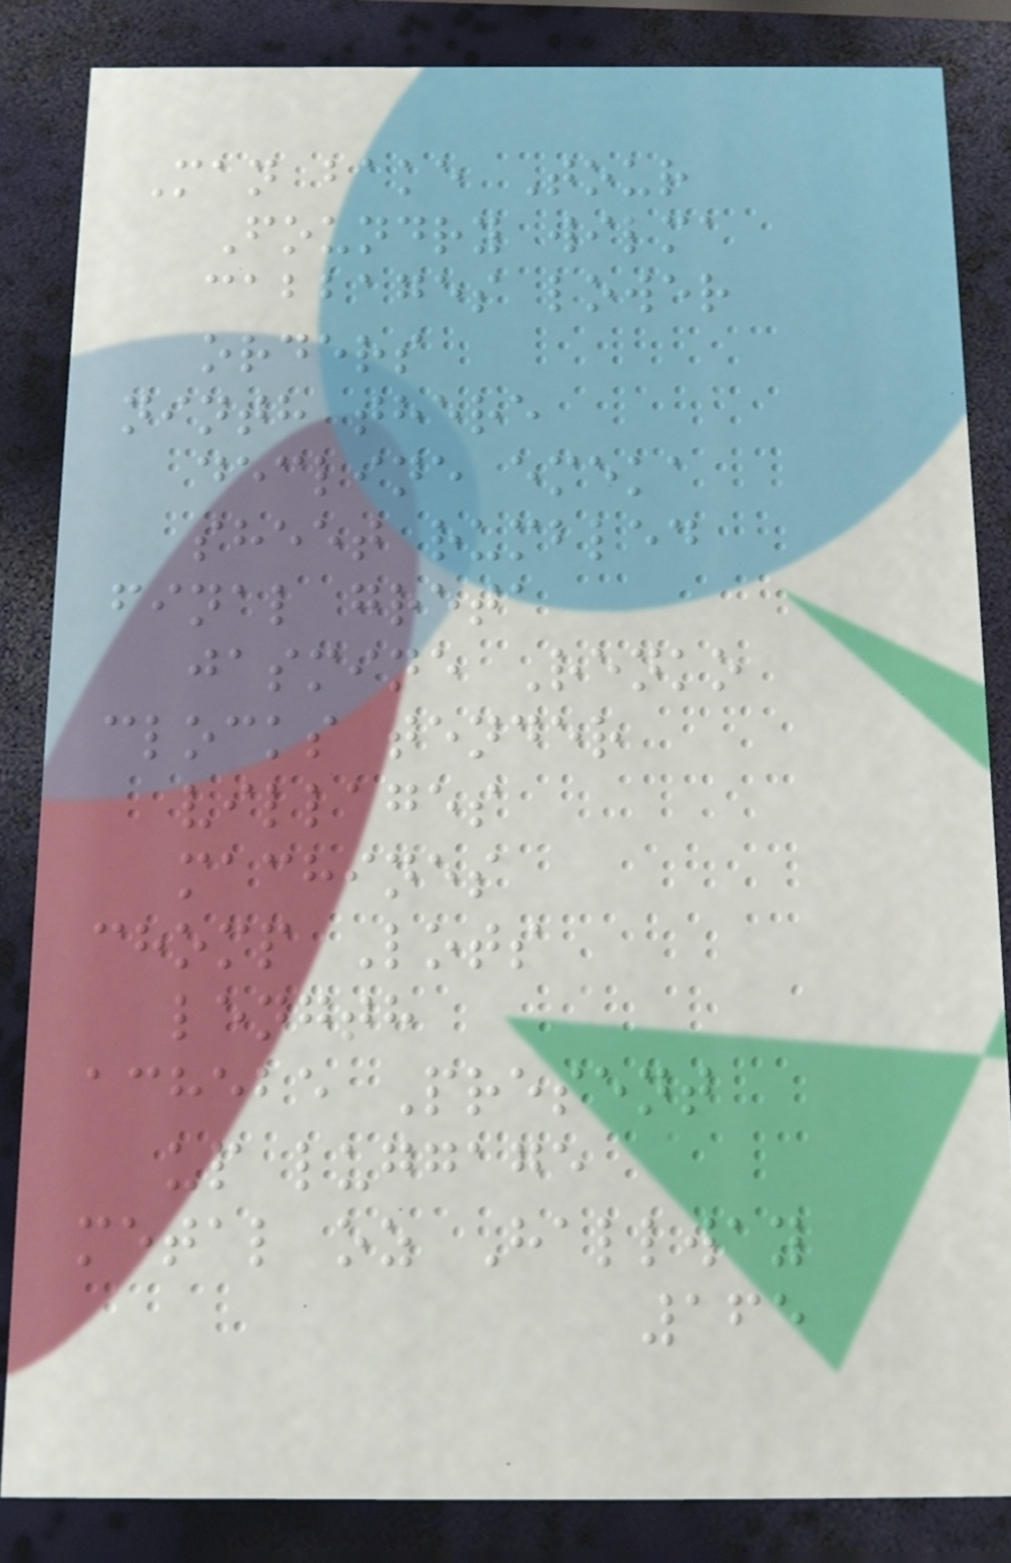Man bake Tour
Foundry wilma
cabbages lower
orders
ninth there
decline emeka
sheet rumbled
final greta
jasmine Renko
clocks tender
villages
machines
chomp Lots
length
achebe Present
up luggage
metal oz Hallway
165
